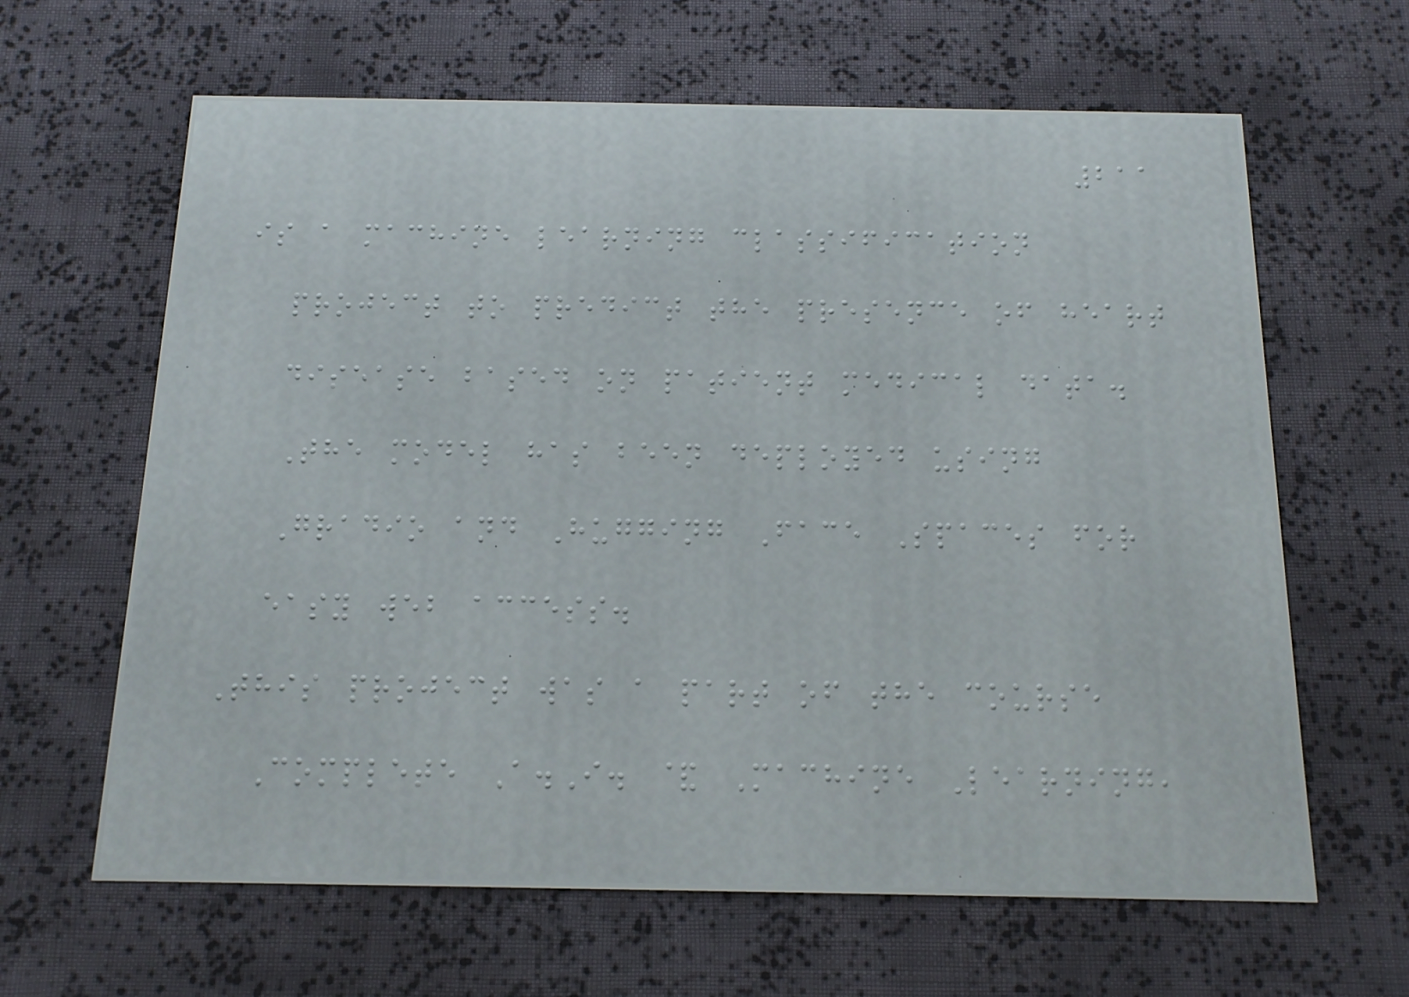211
is a machine learning classification
project to predict the presence of heart
disease based on patient medical data.
The model has been deployed using
Gradio and Hugging Face Spaces for
easy web access.
This project was a part of the course
Complete A.I. & Machine Learning,
